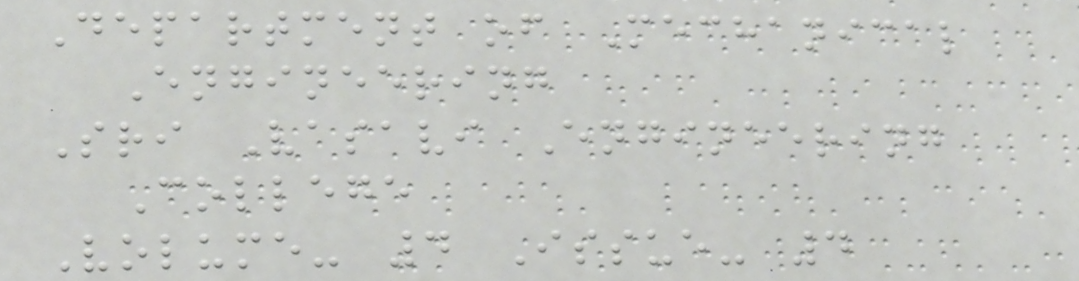Department of Mechanical
Engineering
Sri Vasavi Engineering
College
Volume- 4 Issue- 4
